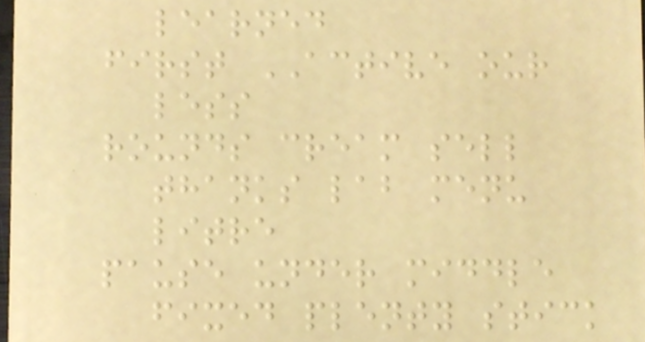learned
first ACTIVE our
less
rounds cream sell
thanks lab menu
litre
pause under middle
fixed plenty stick
